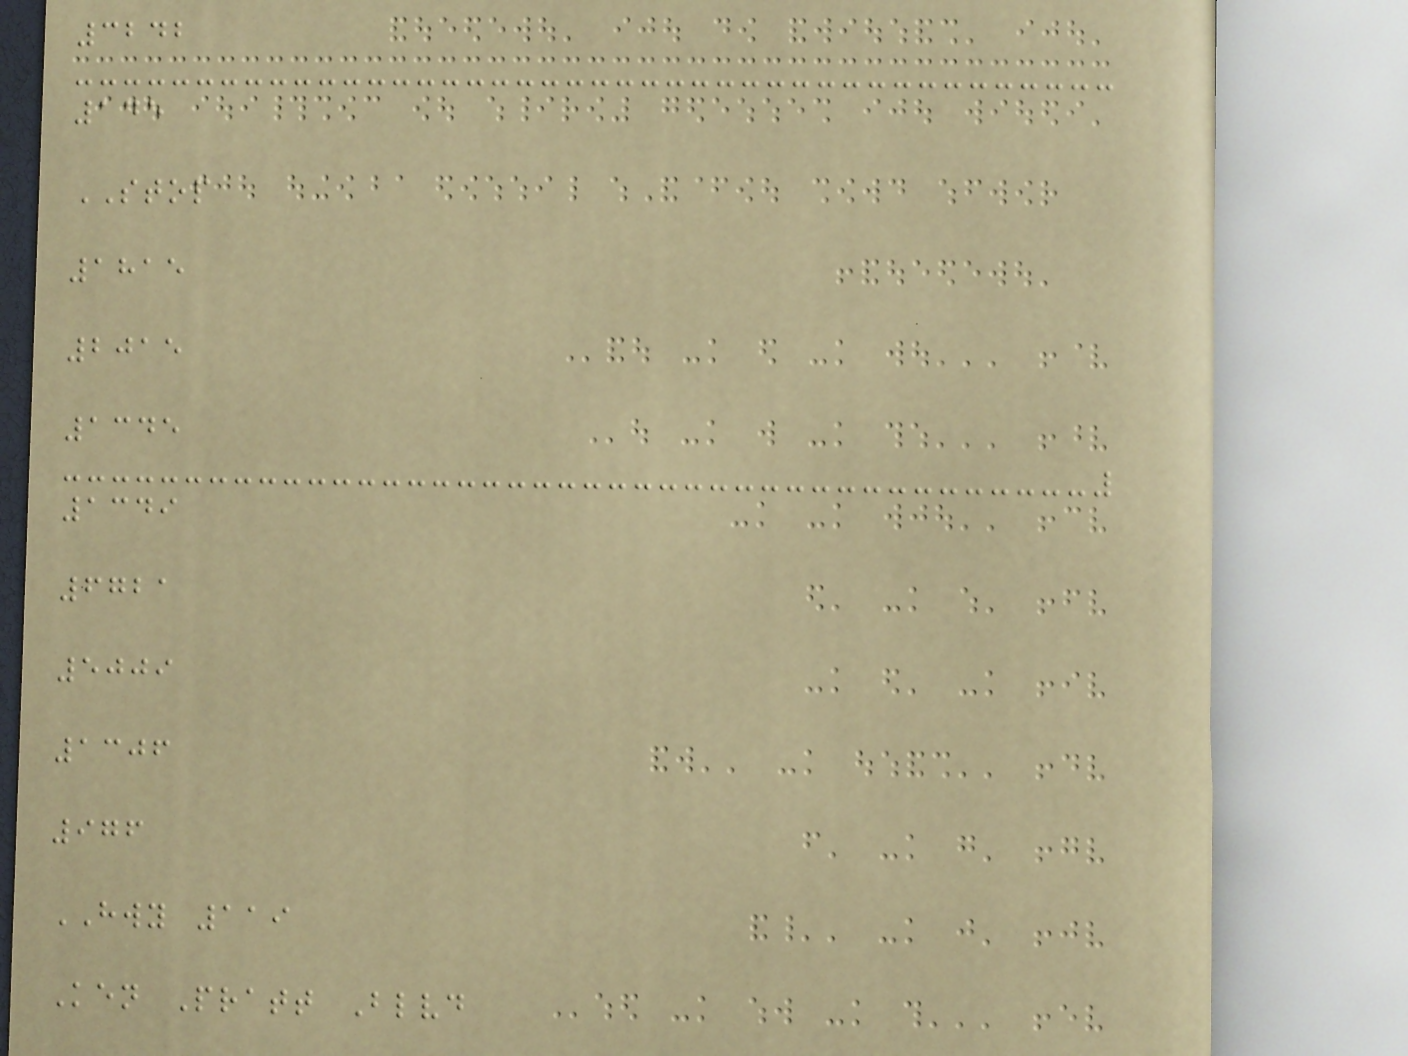3242
145
STOP
1815
2015
1345
1349
6721
5009
1306
976
HWY 119
Ken Pratt Blvd
